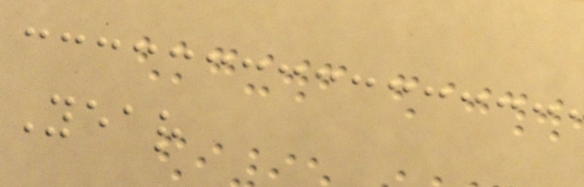Year
